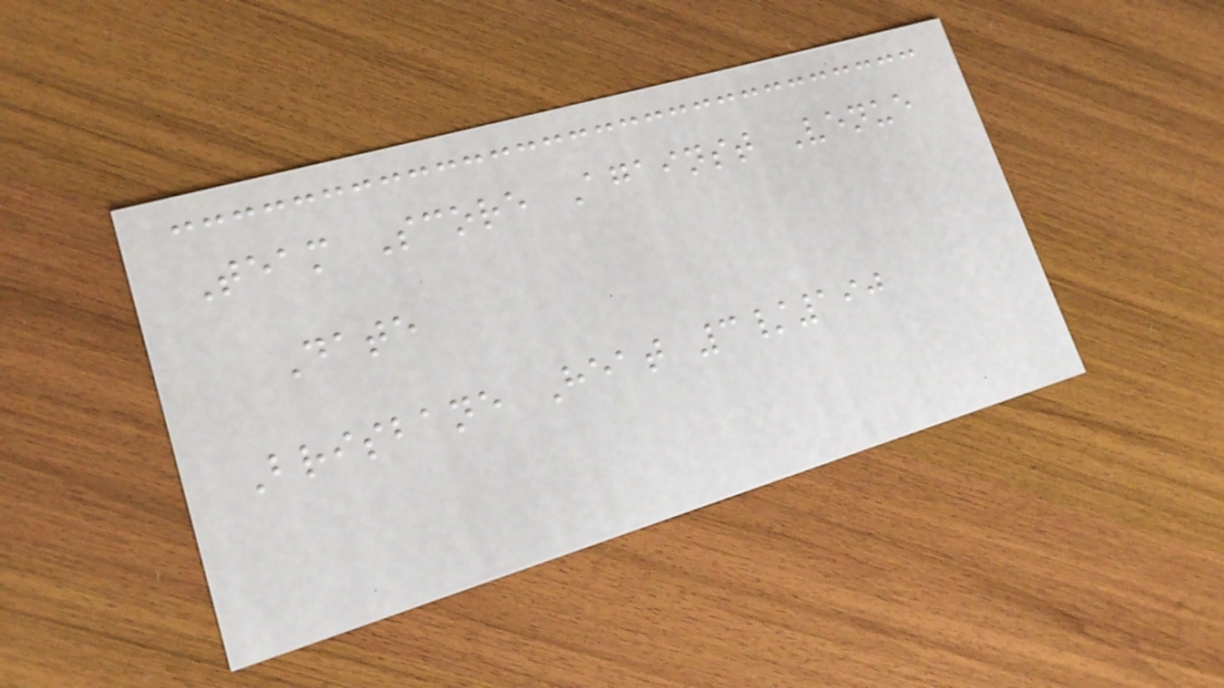Team Score Against Venue
Date
Brisbane Heat 3/190
